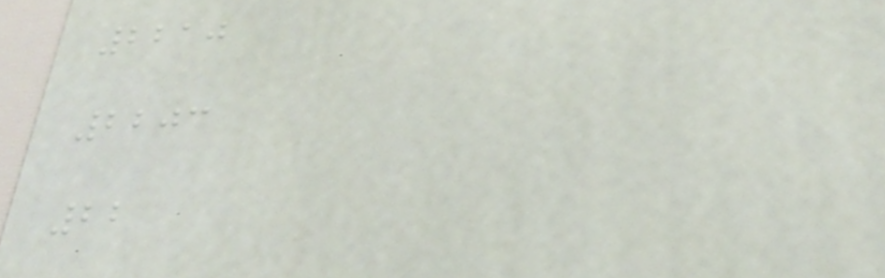2210
2203
22
